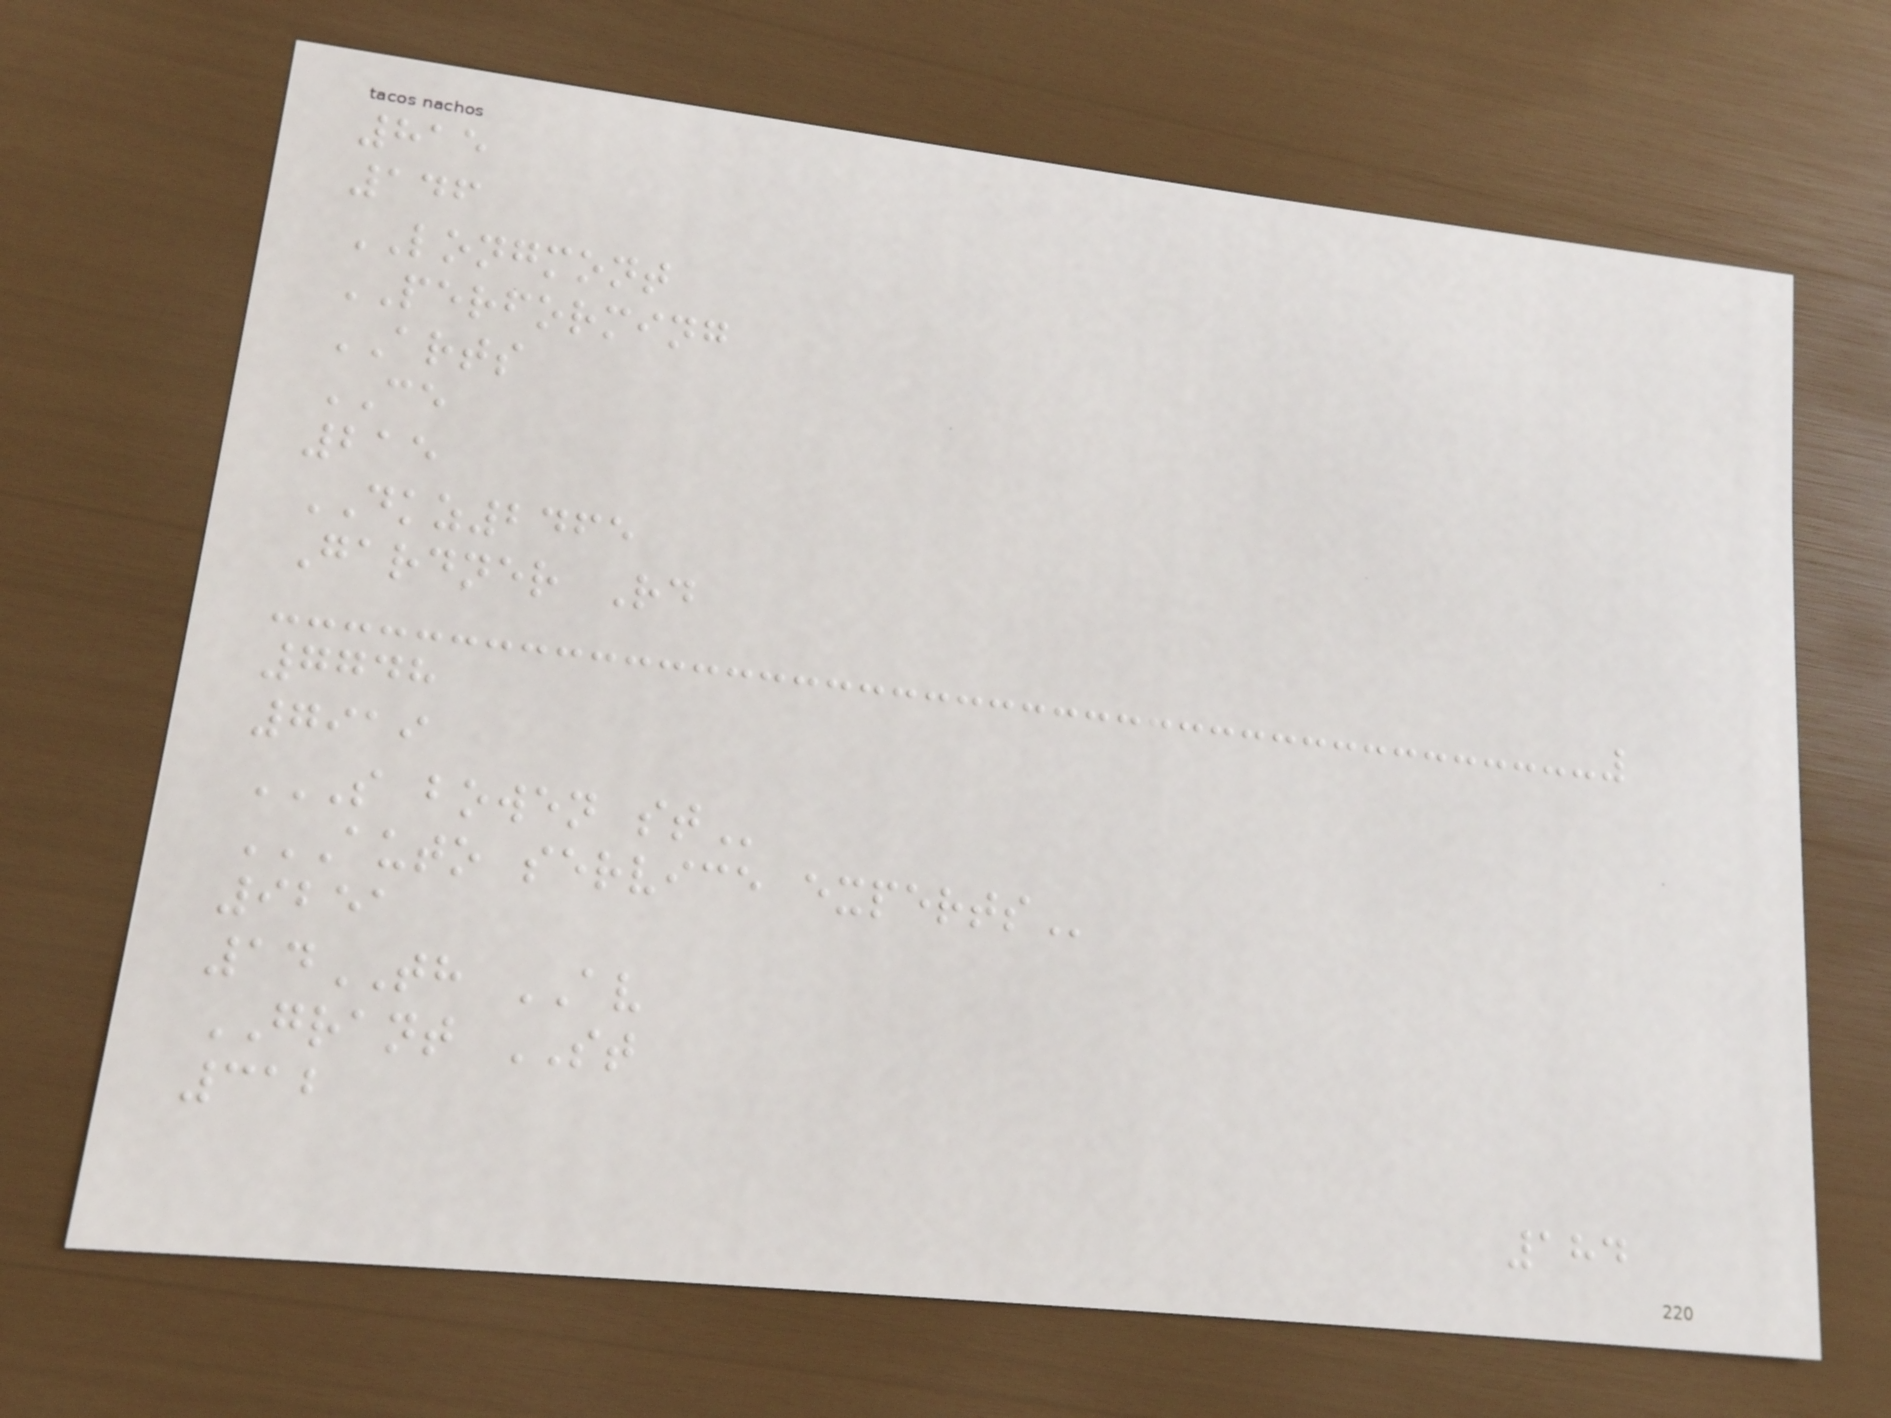815
146
LONGMONT
PERFORMING
ARTS
CE
215
DKZ2465
Gardner Rd
7748
7919
S BOWEN ST
AUTO SERVICE EXPERTS
9251
14TH AV
GRANT ST
312
184
